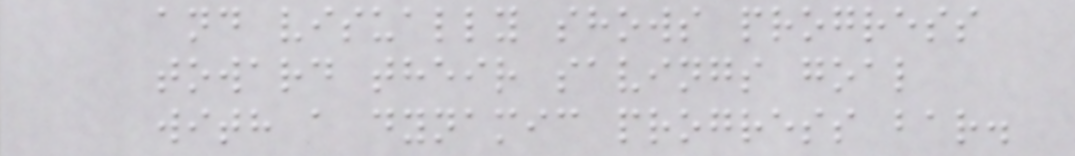and visually shows progress
toward their savings goal
with a dynamic progress bar.
